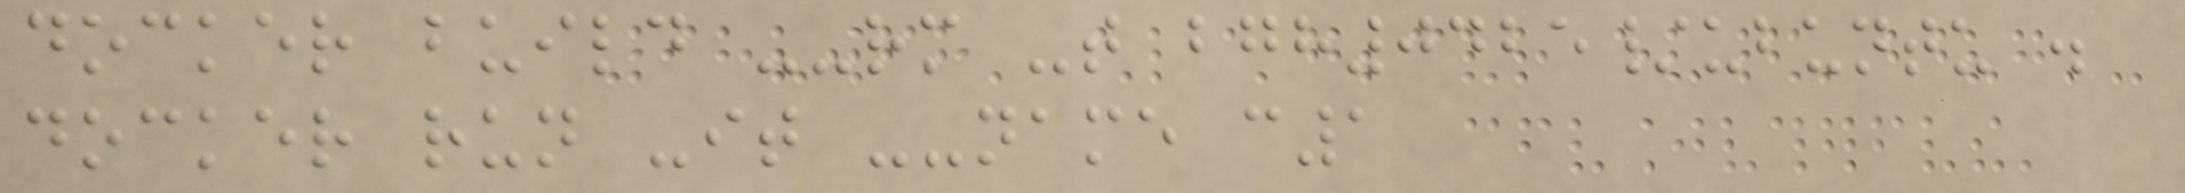docker build --rm -t bgh0425/ubuntu .
docker run -it --name c1
